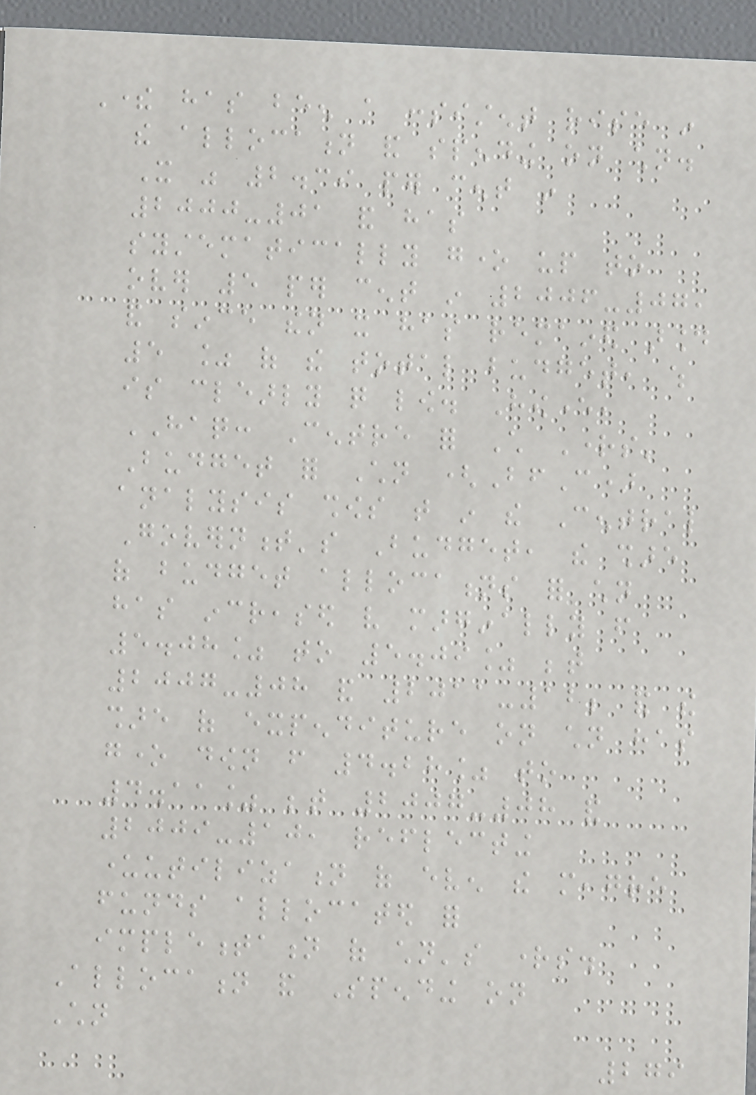There has been a consistent rise in
the allocation and spending on children.
It was 2.39 per cent in
2000-01 and has
systematically gone up to
over 5 per cent in 2006-07,
and since then it has remained around
5 % of the total budget, which
is clearly quite low. However,
HAQ: Centre for Child Rights'
Budget for Children (BfC)
analysis shows that in the Central
Government's Budget, the share
of budget allocations for children
has increased very marginally from
5.08% to 5.09% between
2007-08 and 2011-12; and the
share of expenditure on children has
gone down from 4.28% to
4.11% between 2007-08 and
2009-10, reflecting
underutilization of even the meagre
funds allocated for
implementation of children's rights.
Allocation and Spending on
Children
279
